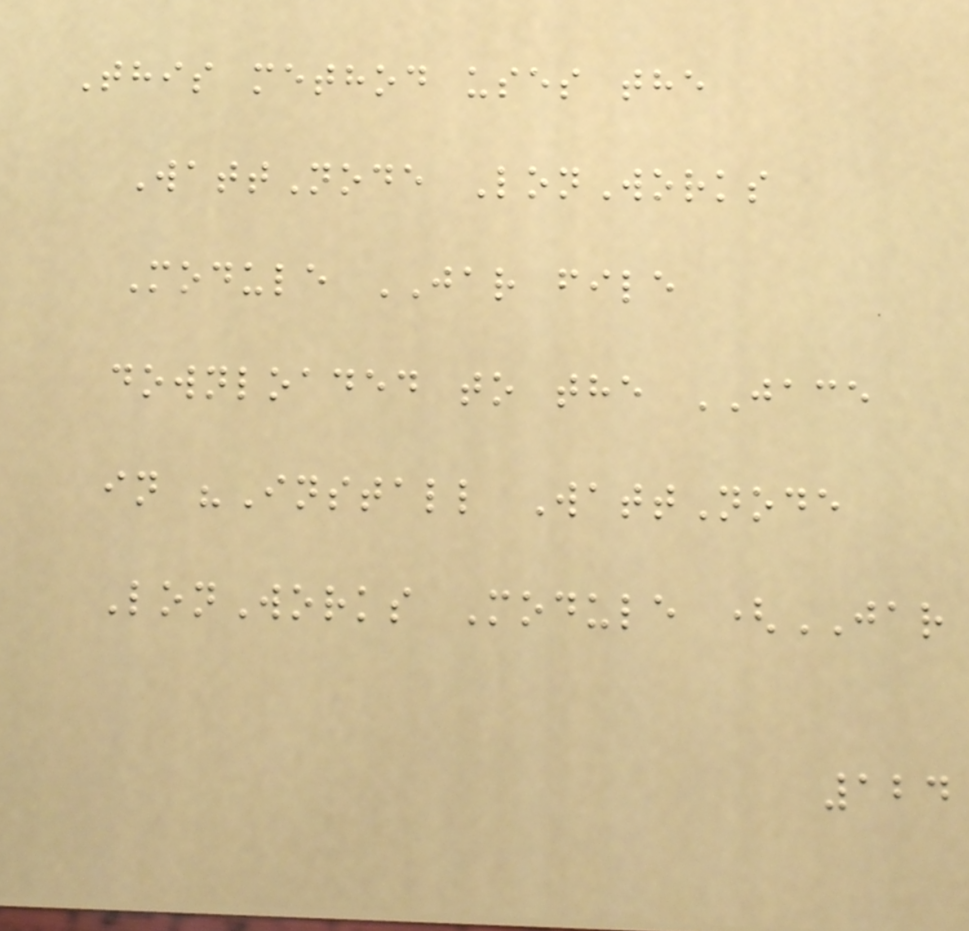This method uses the
WattNode LonWorks
Module JAR file
downloaded to the JACE
in "Install WattNode
LonWorks Module (JAR
124
